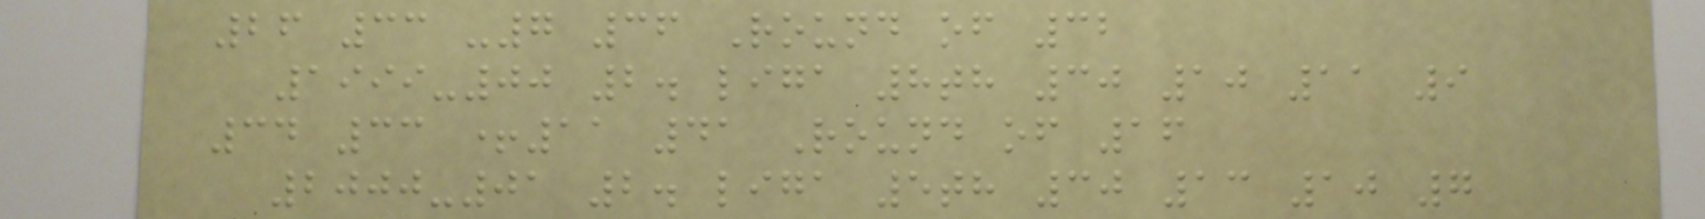26 33 -7 36 Round of 32
1999-00 2. liga 8th 30 10 11 9
34 33 +11 41 Round of 16
2000-01 2. liga 5th 30 13 10 7
